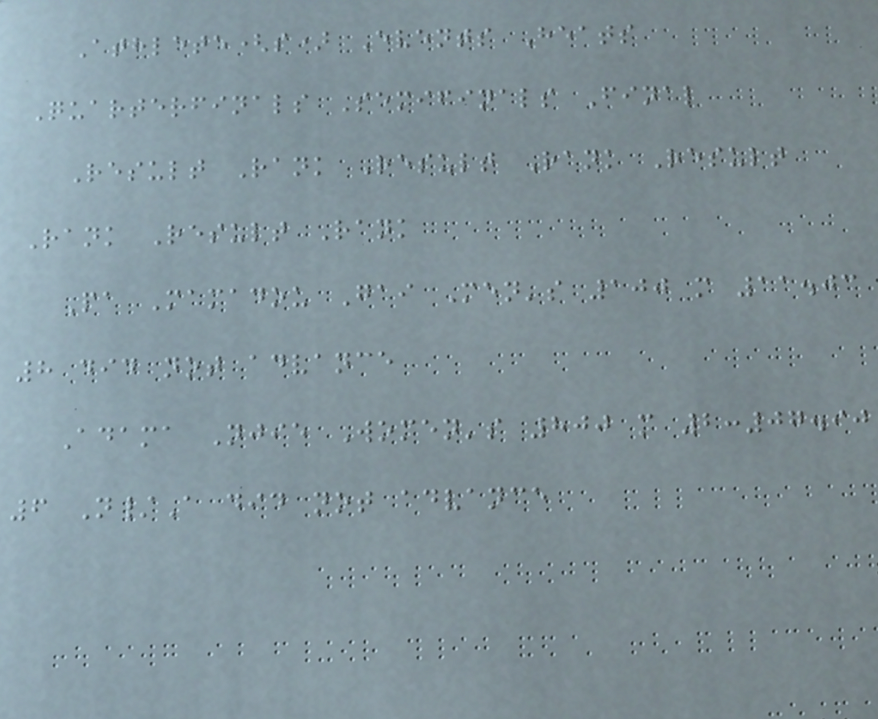Athlete(s) Events Heats
Quarterfinals Semifinals Final
Result Rank Result Rank Result
Rank Result Rank
Pa Mamadou Gai Men's 100 m 11.03
8 did not advance
Adama Njie Women's 800 m 2:07.90
6 N/A did not advance
